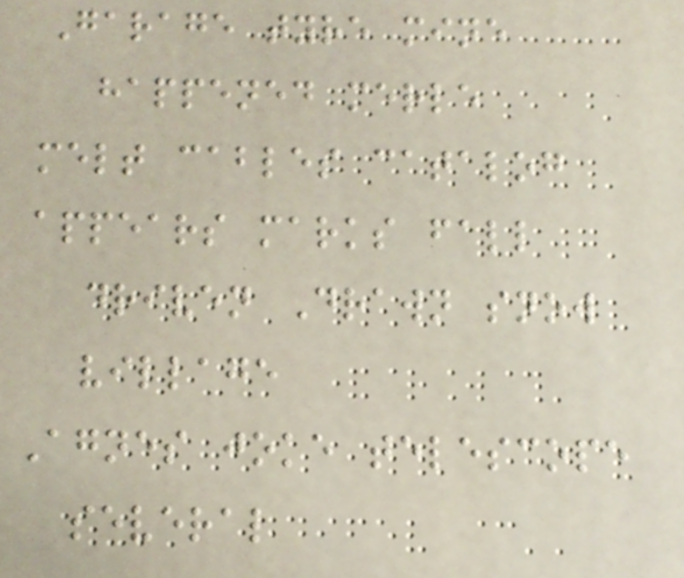Garage tyre mine
happened merle
melt cables catalog
appears marks fall
driven Drawn snow
village
Agnes joke telescope
several
